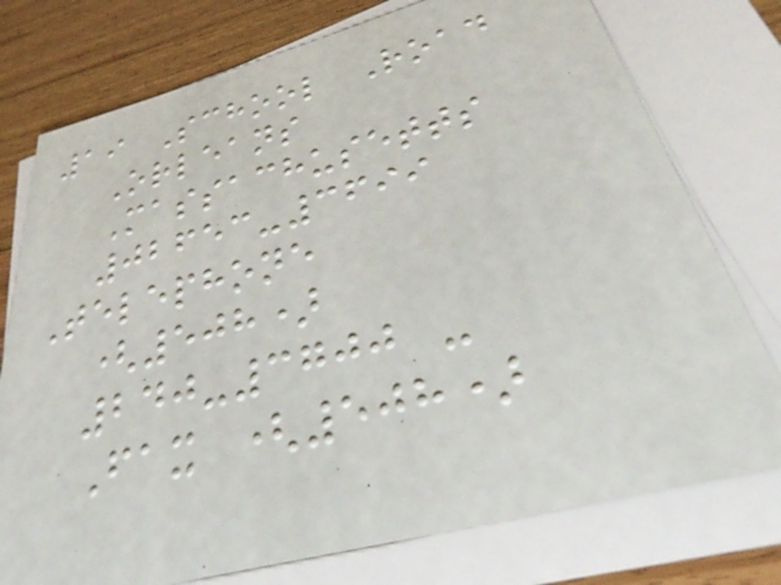19 School Road
Orleans
Massachusetts
02653-3699
Telephone
(508)
240-3700 -
Fax (508)
